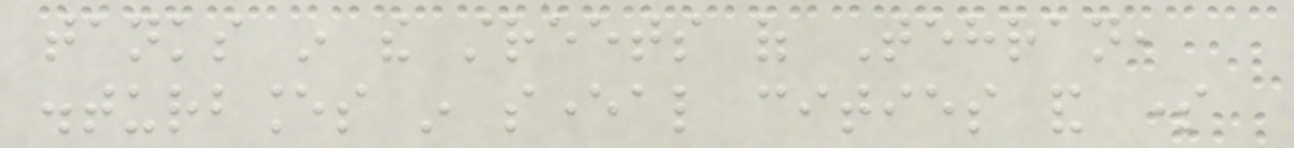tanks in the streets of Tehran,
disturbances in several cities and some
